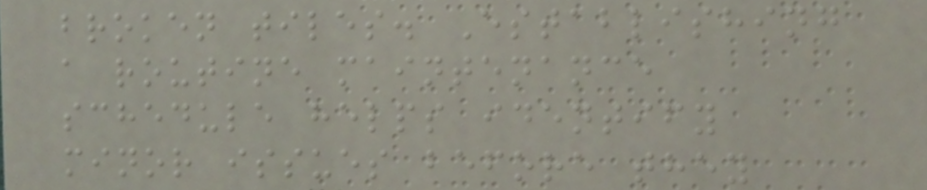broken tiles. Establishing
a routine maintenance
schedule helps identify
minor issues before they
